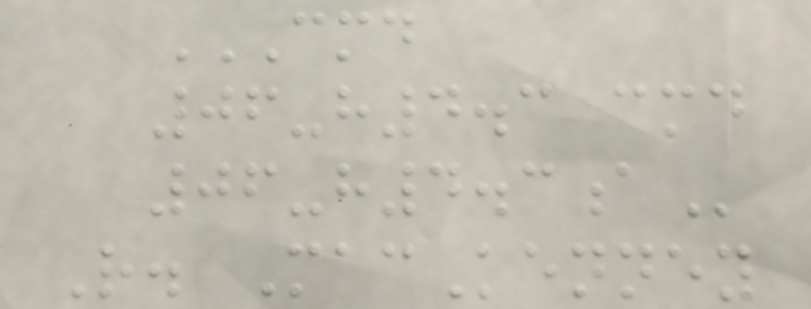CMD
06-H4.3 CMD
06-H4.3A
R. MacKenney
